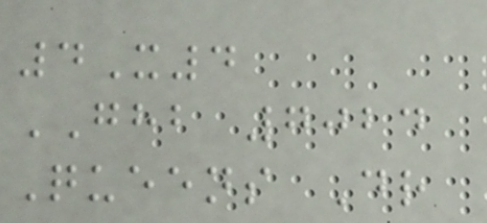4X4
GHB 7024
Queens Dr
